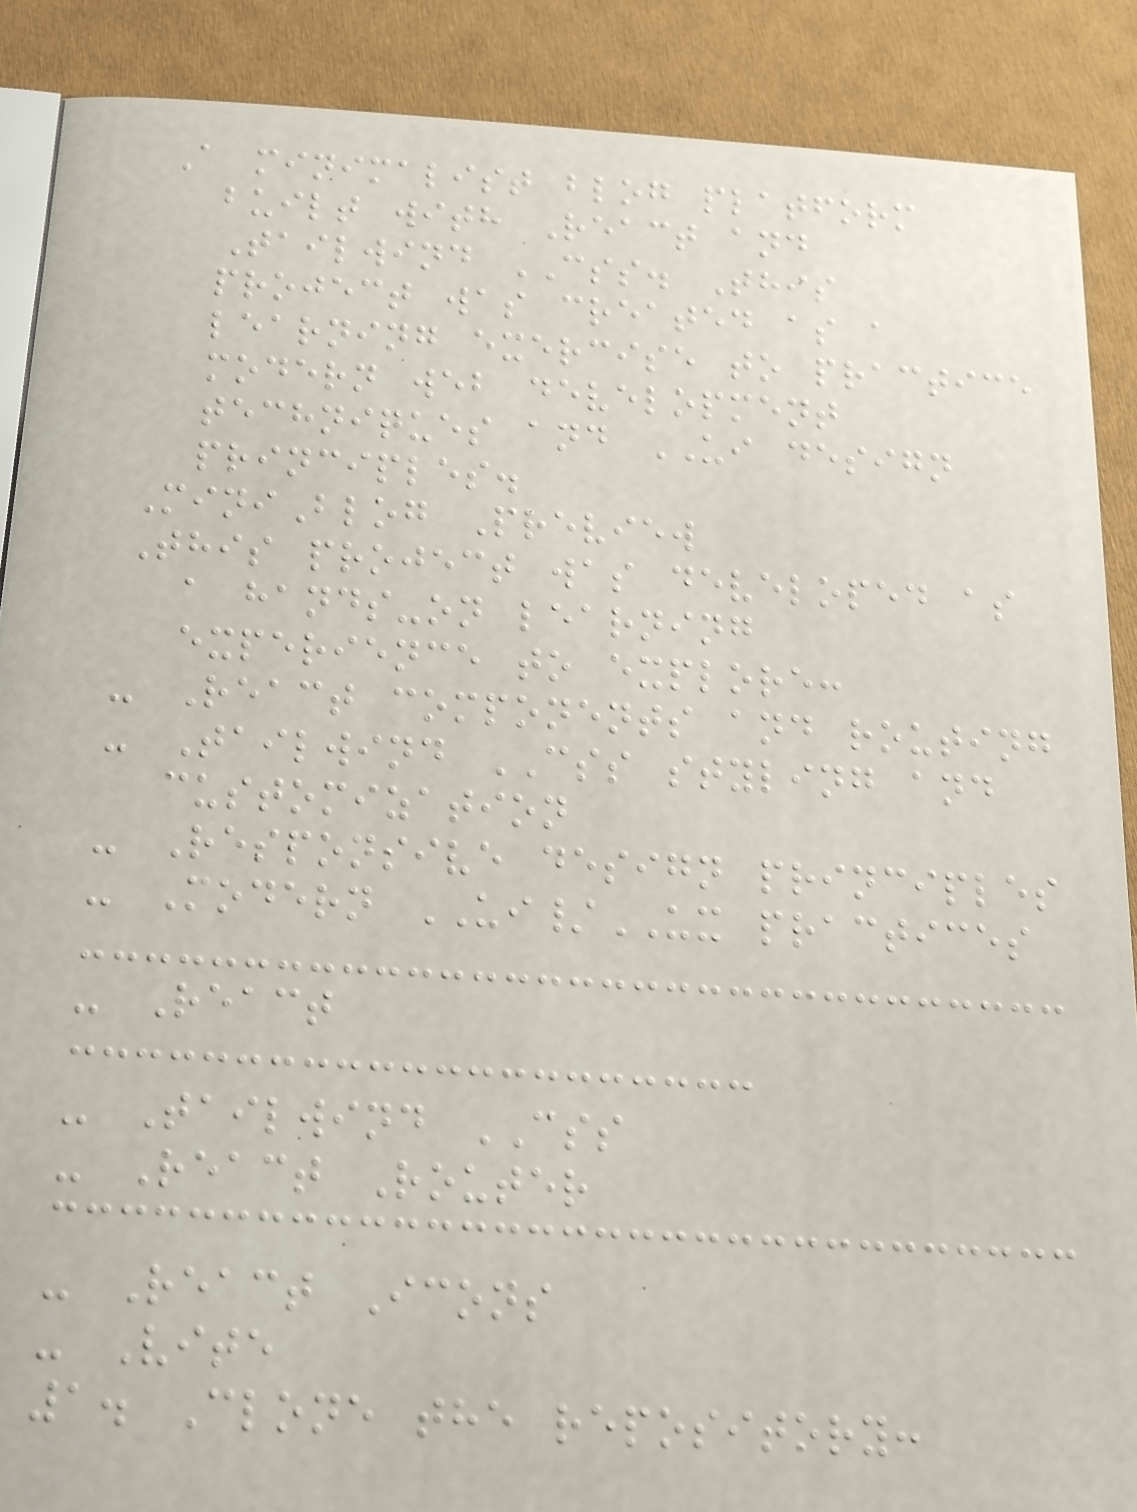A minimalist blog platform
built with React and
Tailwind CSS. This
project was created as a
learning exercise to practice
modern web development
techniques and UI design
principles.
MiniBlog Preview
This project was developed as
a hands-on learning
experience to explore:
- React components and routing
- Tailwind CSS styling and
customization
- Responsive design principles
- Modern UI/UX practices
- React
- Tailwind CSS
- React Router
- React Icons
- Vite
1. Clone the repository:
